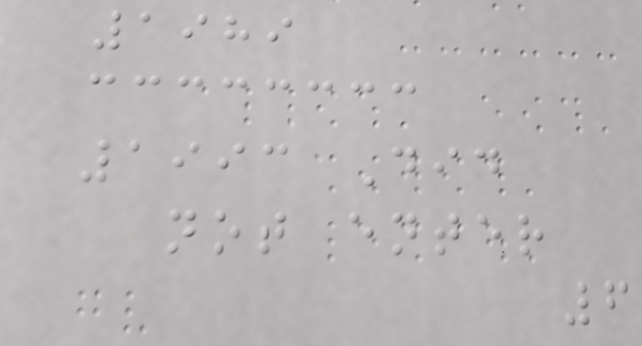1989
1993 Did
not enter
6
